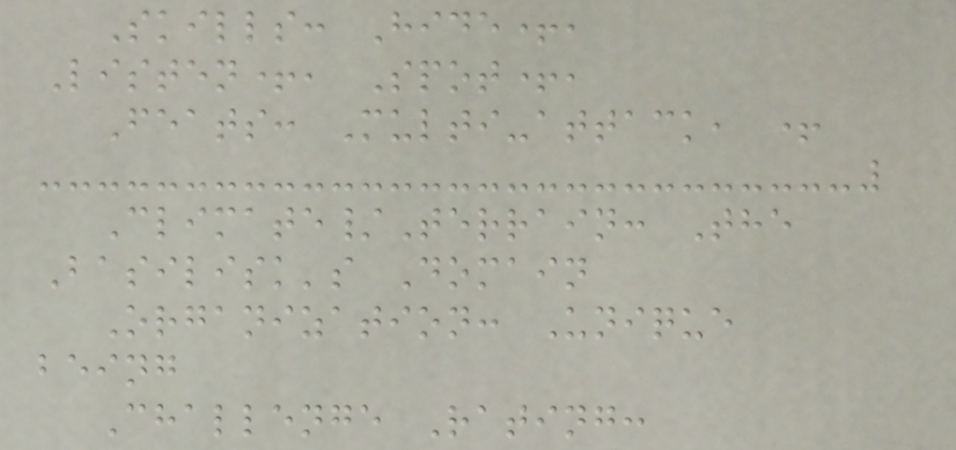Skills: Hide+,
Listen+, Spot+,
Feats: Multi-attack, +
Climate/Terrain: The
Basilisk's Domain
Organization: Unique
being
Challenge Rating:
